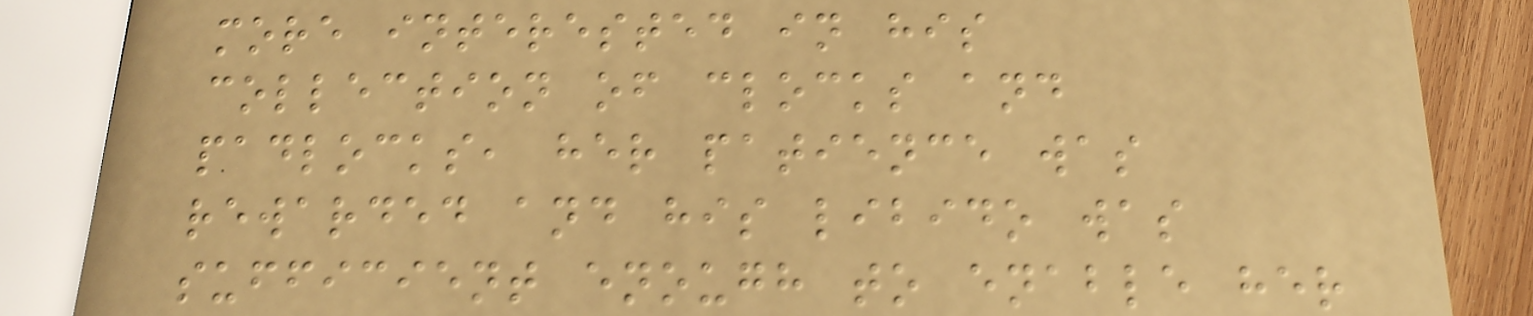more interested in his
collection of clocks and
padlocks, her patience was
rewarded and his libido was
sufficient enough to enable her
